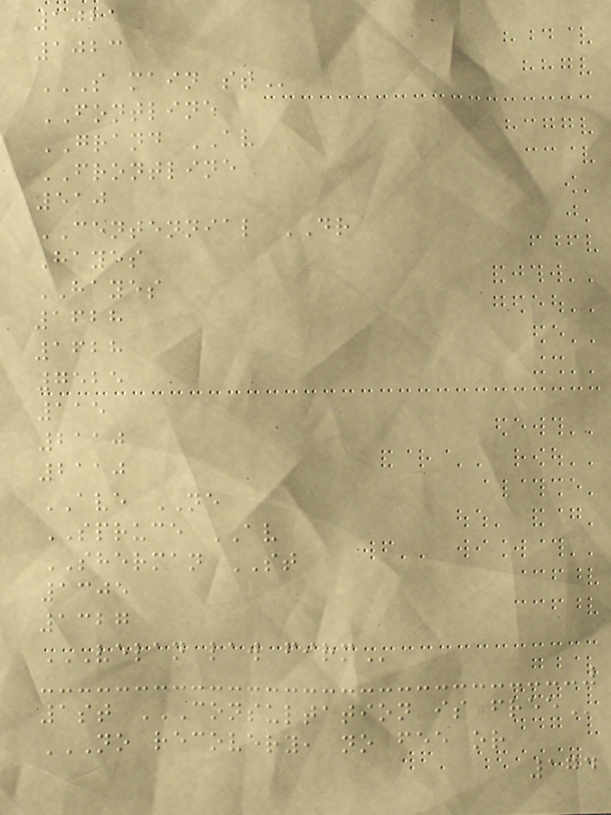1021
1023
S MAIN ST
FONTLINE
GRAND AV
FRONTLINE
510
CENTENNIAL DR
Hayes
HAYES
1628
1628
7525
115
2110
2110
AVE NE
SPRUCE AV
SHERMAN ST
1305
1327
VELAN LAW FIRM
1st CONSULTATION IS FREE
NO RECOVERY, NO FEE OR
174
